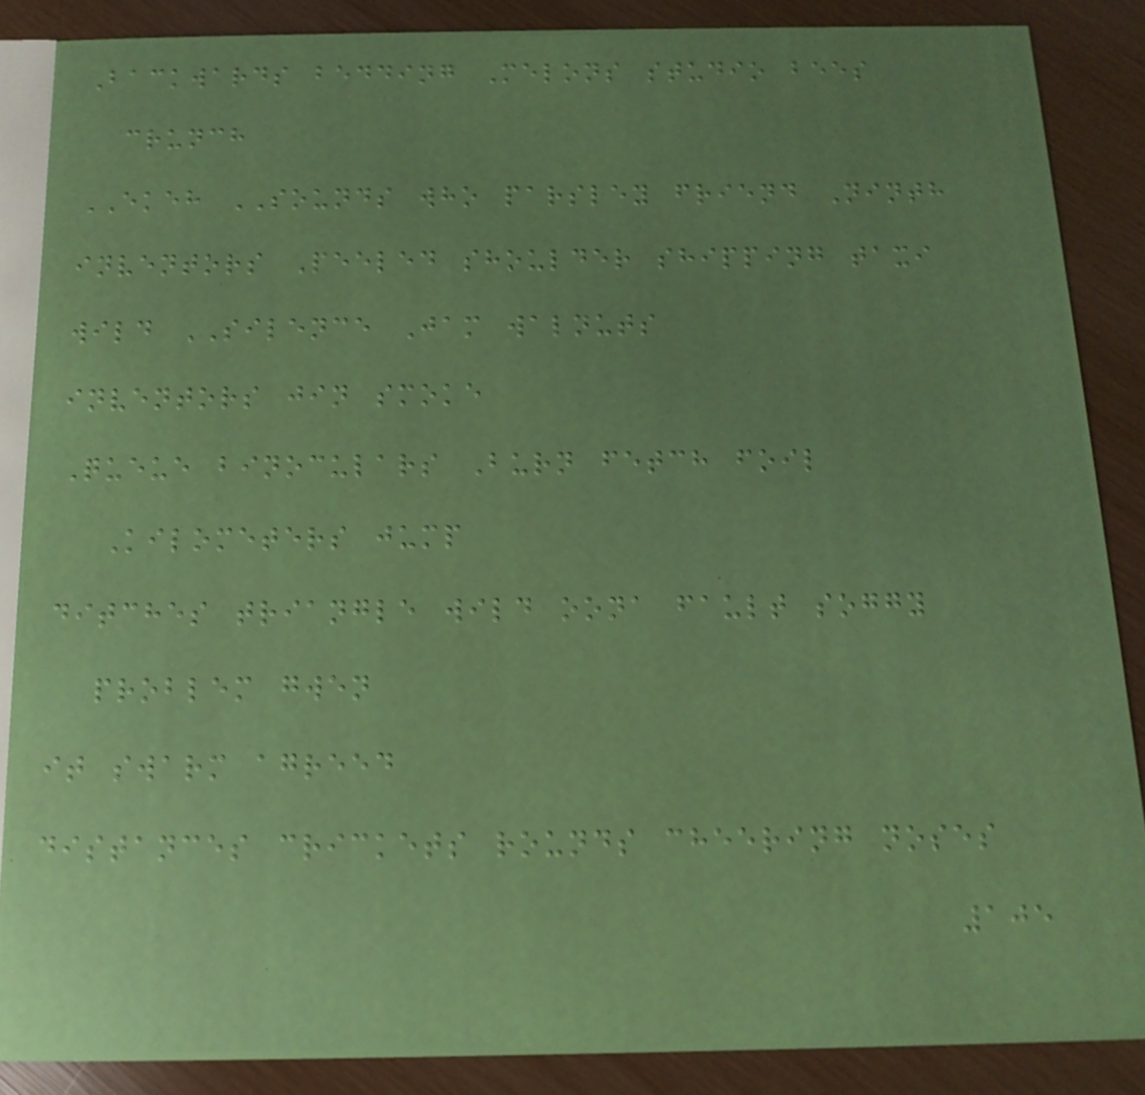Backwards bedding Melons studio bees
crunch
EKEH SOUNDS who parsley friend Ninth
inventors Peeled shoulder shipping taxi
wild SILENCE Jam walnuts
inventors jin smoke
Queue binoculars Burn fetch foil
Kilometers jump
ditches triangle wild oona fault soggy
problem gwen
it swarm agreed
distances crickets rounds cheering noses
105
